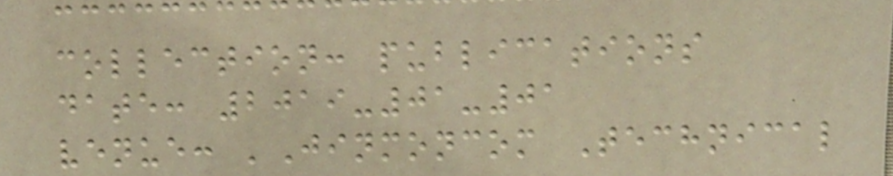collection: publications
date: 2019-01-01
venue: 'Jinmoncom Technical
